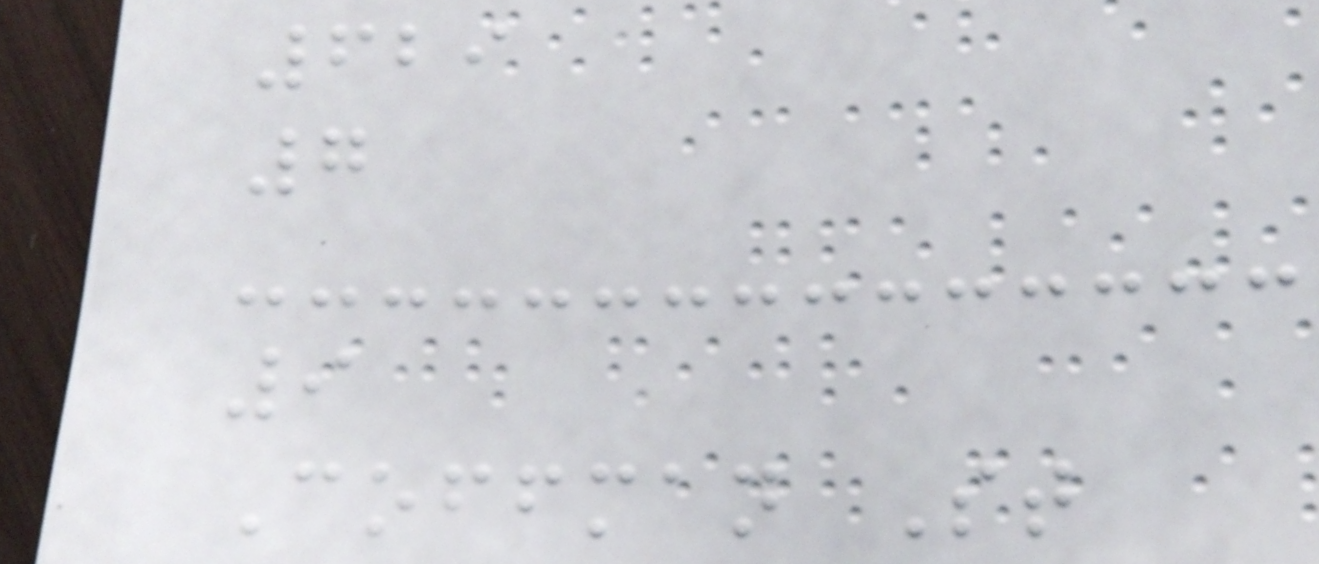629
7
9
Coffman St
